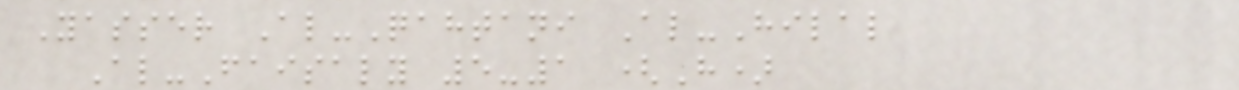Yasser Al-Qahtani Al-Hilal
Al-Faisaly 5-1 (H)
